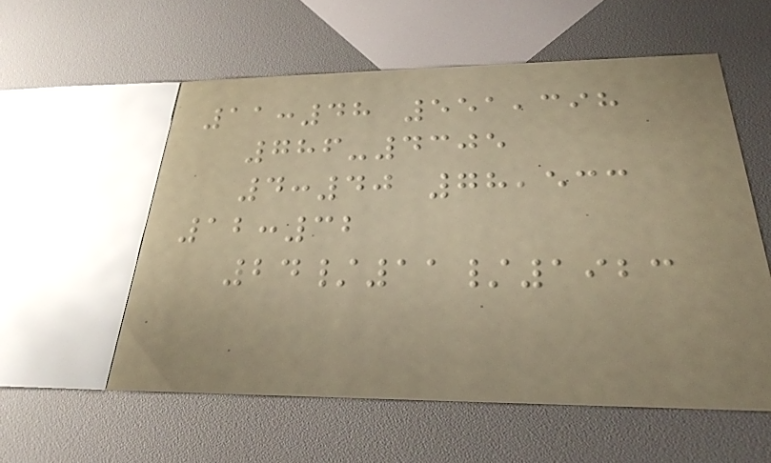11:48 551,398
786-4305
4:40 78,533
12:32
24/11/1923
